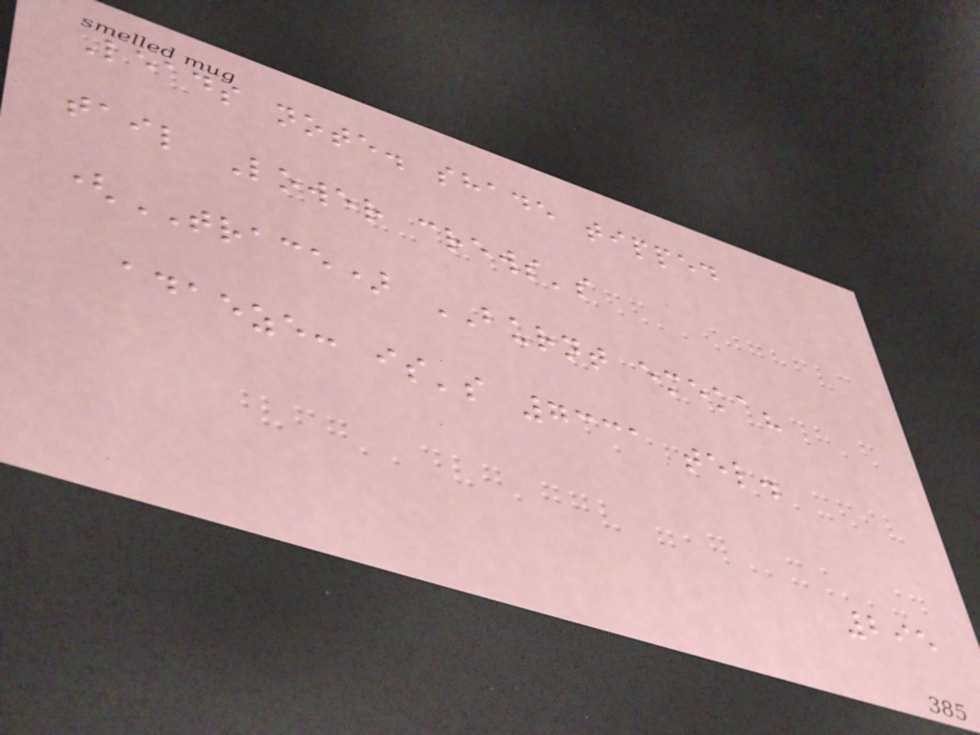Leads note. shade tipped
tail Lower crews's
(TRACE) BURNT emeka?
adaeze: is's 7331 tel.
295
